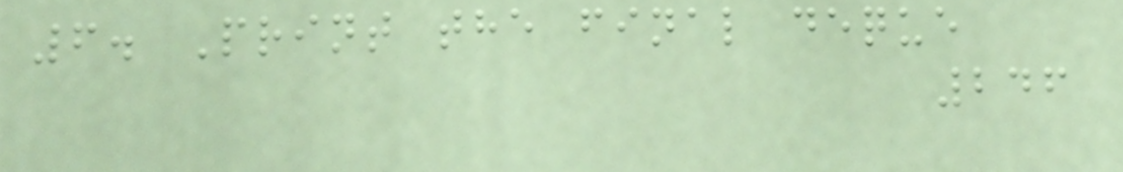6. Print the final deque
246
